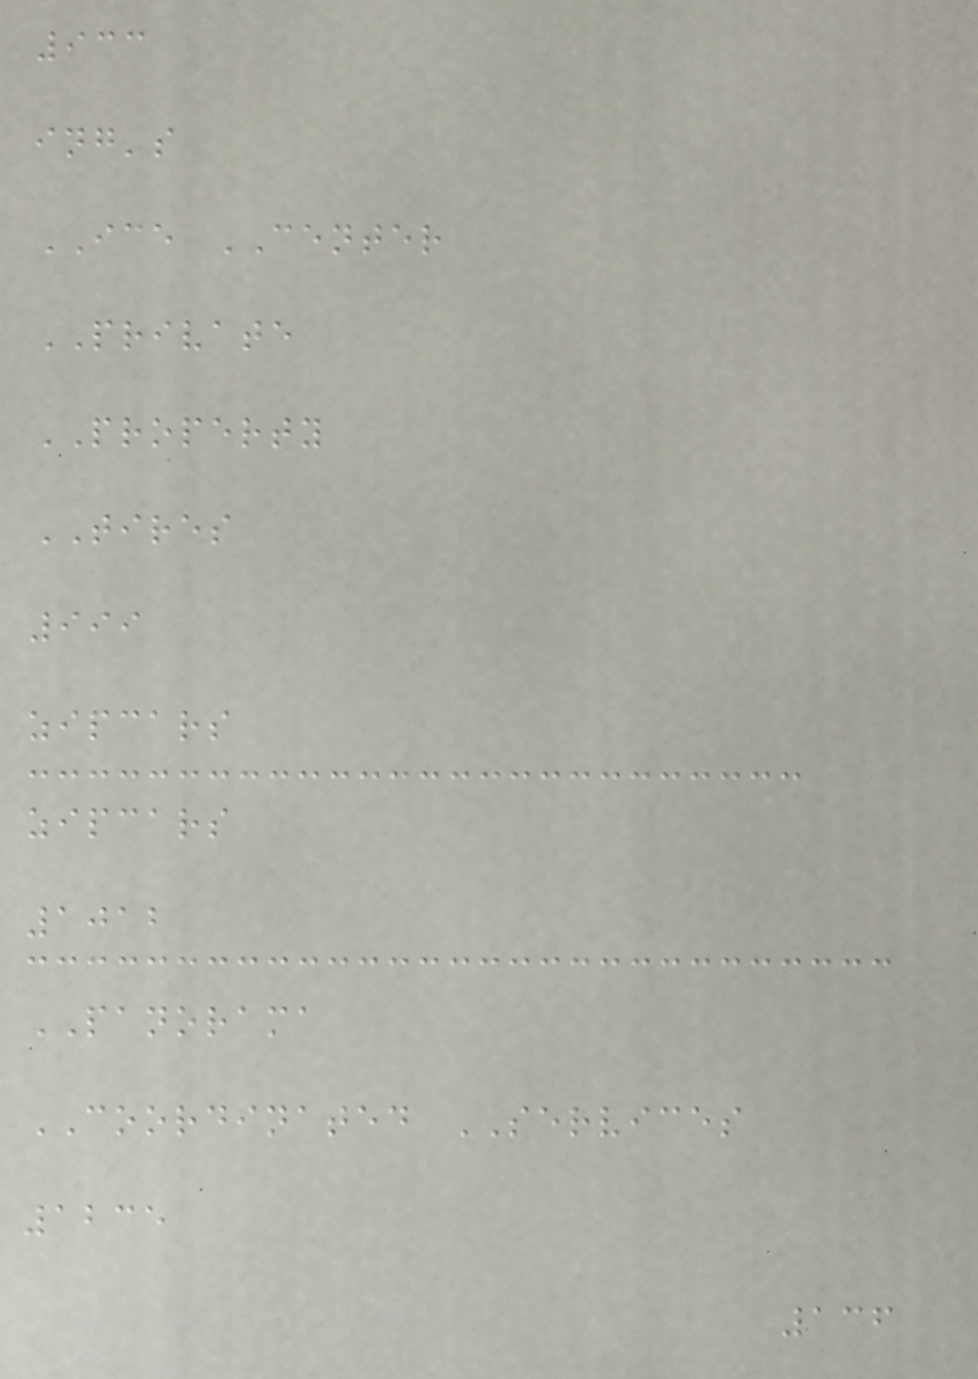933
ing's
ICE CENTER
PRIVATE
PROPERTY
TIRES
999
zipcars
zipcars
1012
PANORAMA
COORDINATED SERVICES
1235
136
